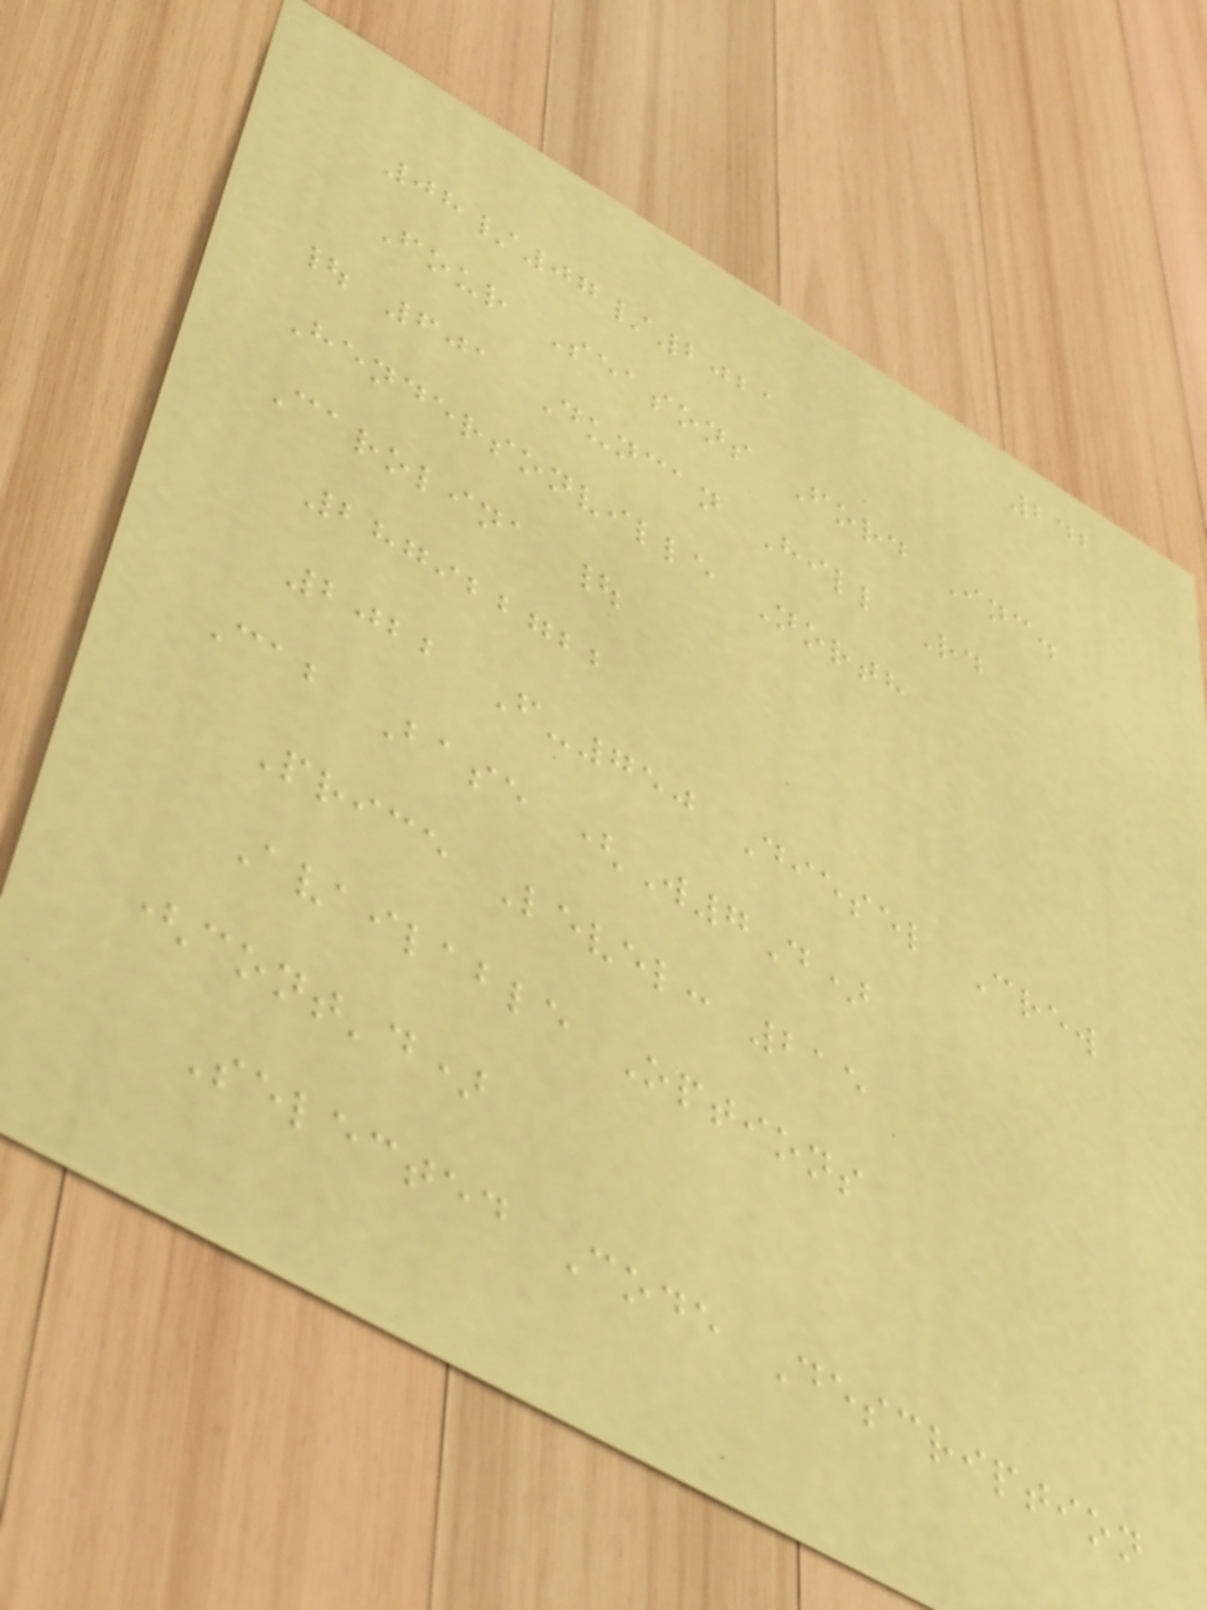242
08/07/2021
Four Seasons Ford Inc.
| 601 Duncan Hill Rd
Hendersonville North
Carolina |
287922722
2022 F-750 Diesel Crew
Cab Base (W7D)
Price Level: 215
Available Options
(cont'd)
Selected Code Description
